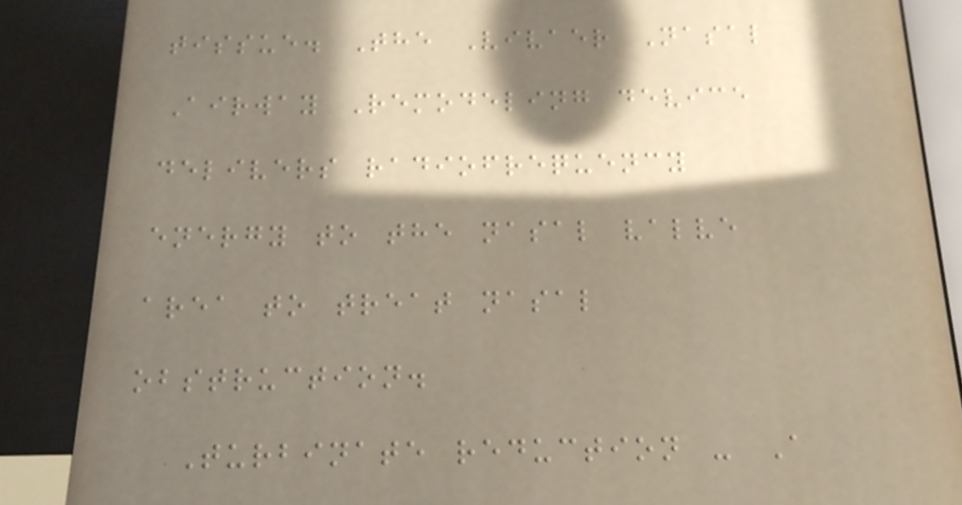tissue. The Vivaer Nasal
Airway Remodeling device
delivers radiofrequency
energy to the nasal valve
area to treat nasal
obstruction.
Turbinate reduction - A
